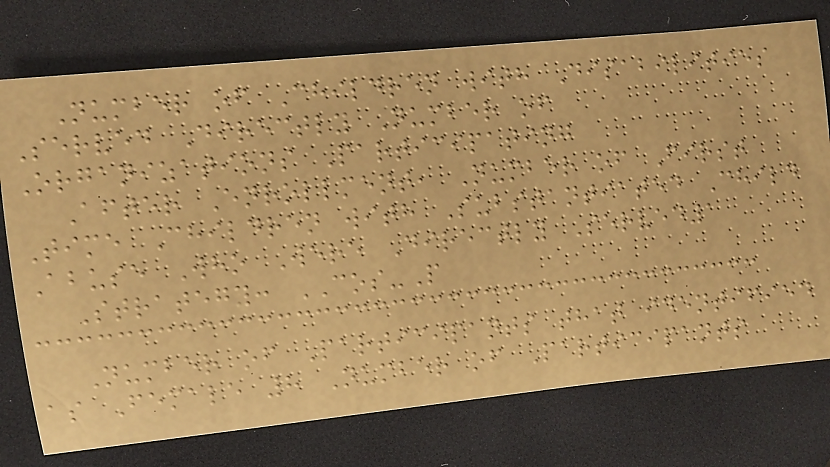Number of Children with Disabilities
Served Directly Number of
Organizations Participating
After Enrollment, Number of First
Time Children with Substantiated Child
Abuse Who Were Directly Served1
Strategy: COS-P
Number of Participants that identified
as Female 8 Number of Participants
